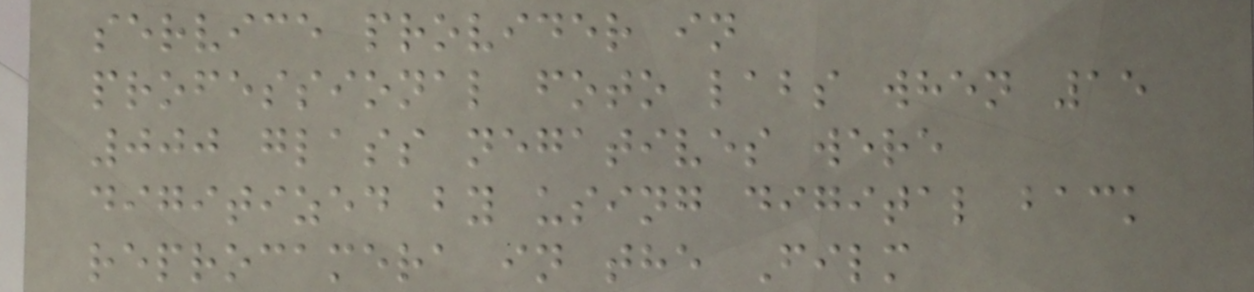service provider in
professional foto labs when 15
000 glass negatives were
digitized by using digital back
reprocamera in the Film
